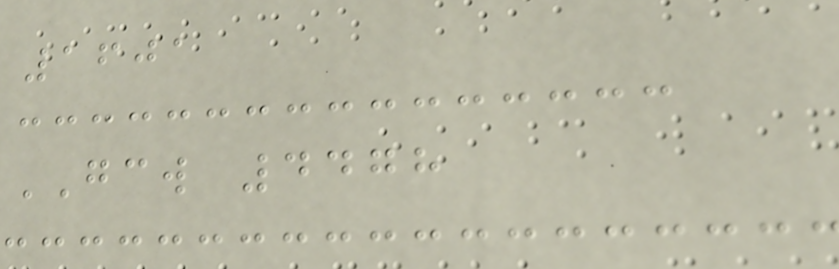1601
GCW 4478
